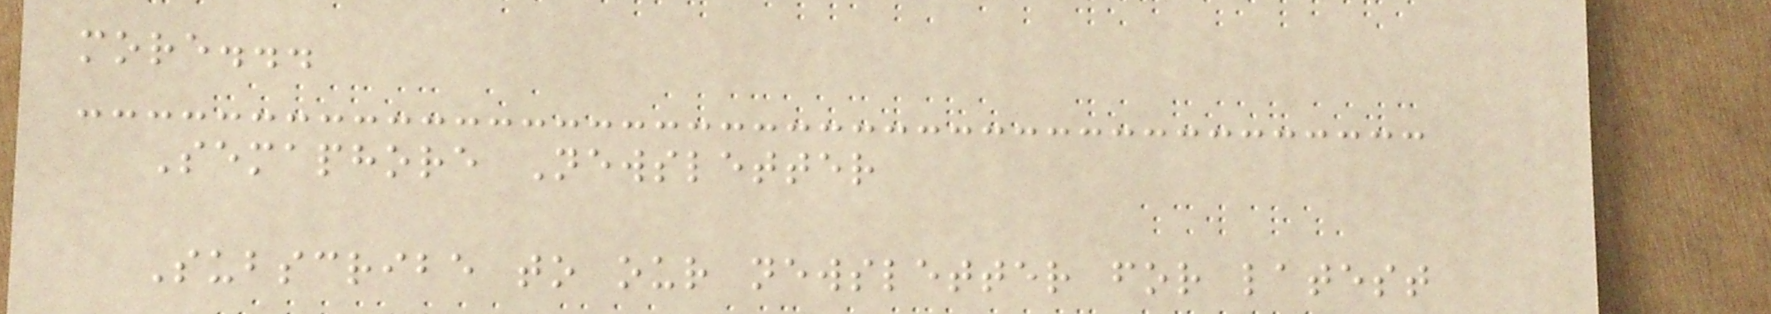more...
Semaphore Newsletter
Subscribe to our newsletter for latest
